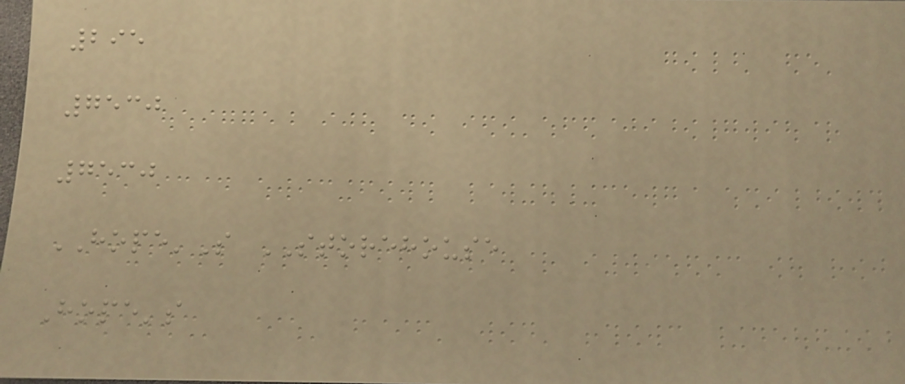295
7530
7530
HOPE'S STOREHOUSE
Hope's
